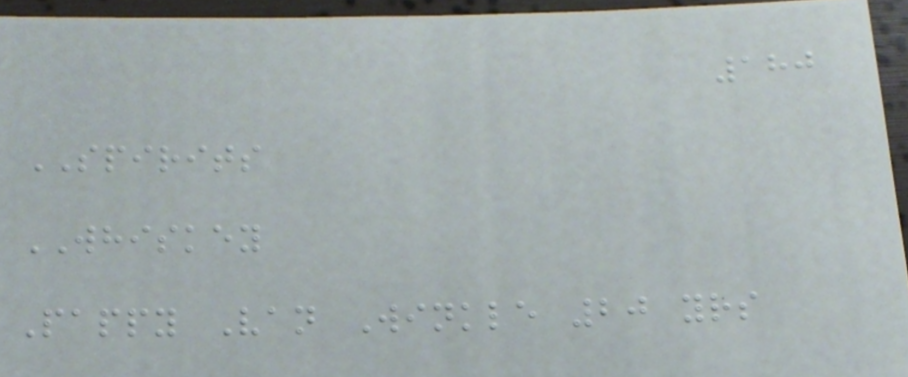180
SPIRITS
WHISKEY
Pappy Van Winkle 20 yrs
